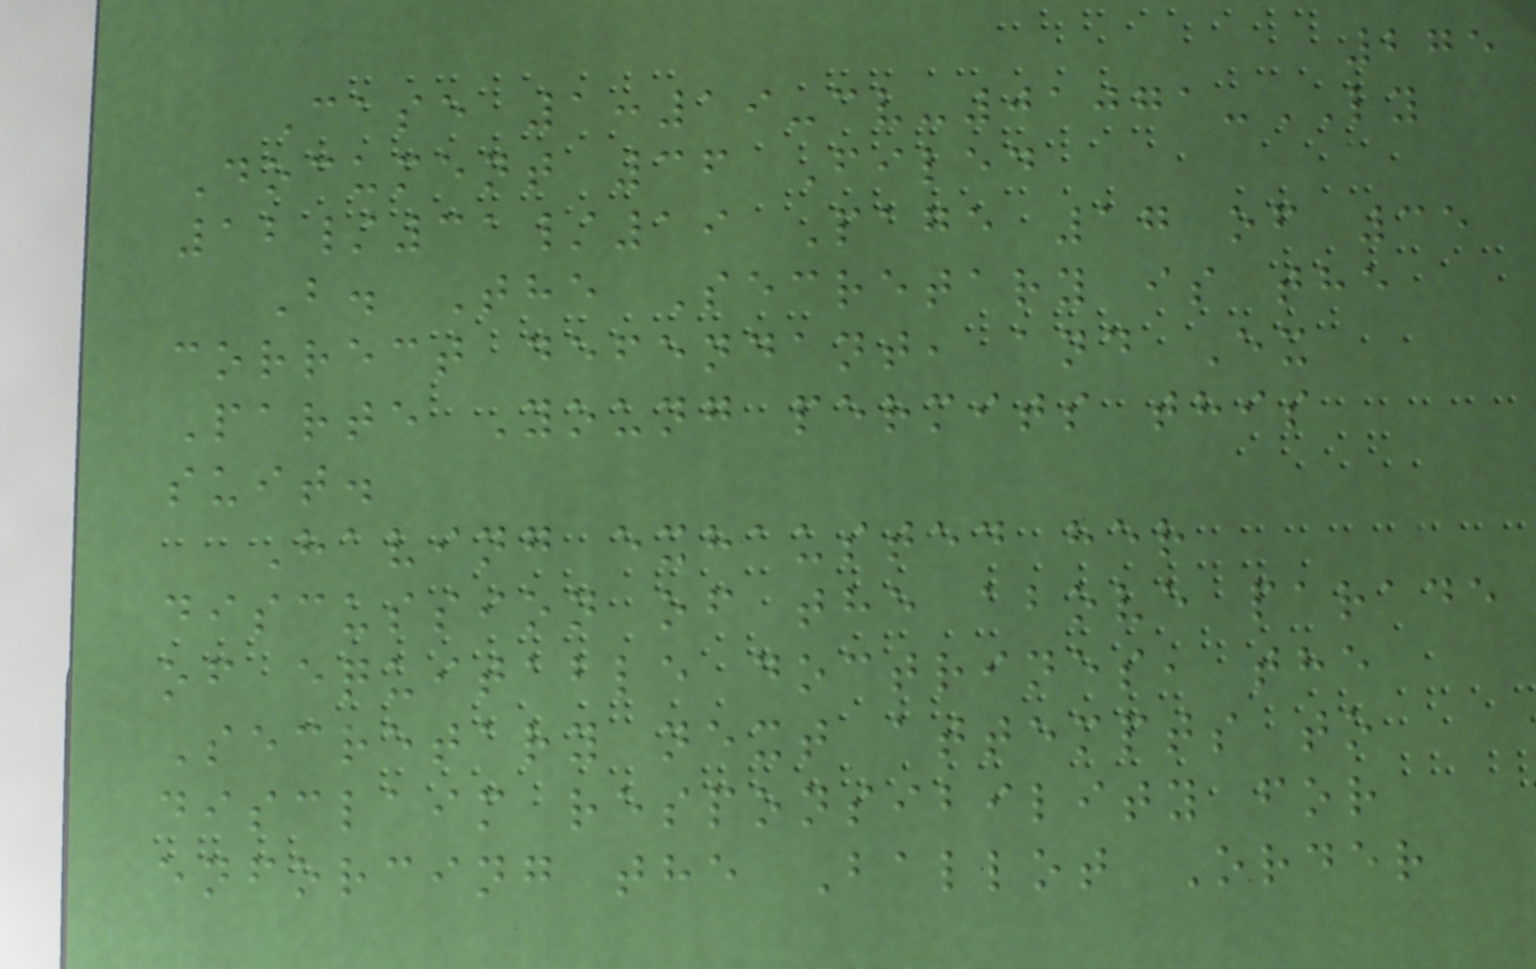275
Case 1:19-cv-01071-LY
Document 36 Filed
12/31/19 Page 17 of 35
B. The Secretary is the
correct defendant, and Ex
Parte Young permits this
suit.
Having exhausted her
discussion of the above parade
of equitable doctrines, the
Secretary next attempts to
disclaim responsibility for
enforcing the Ballot Order
